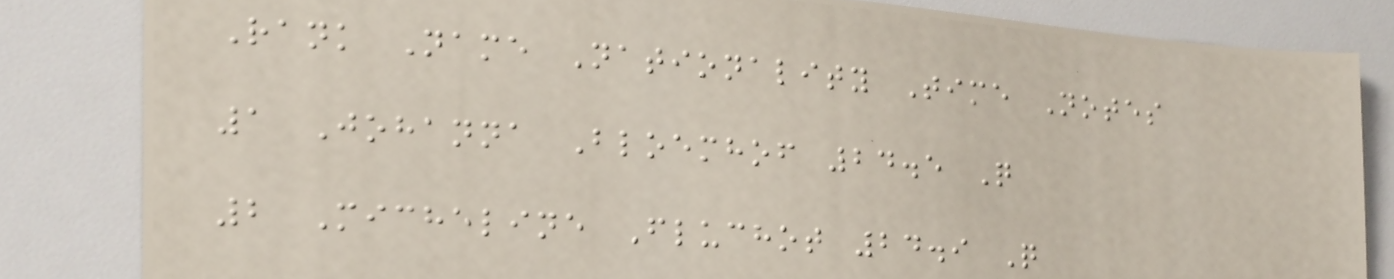Rank Name Nationality Time Notes
1 Johanna Bloemhof 24.5 Q
2 Micheline Fluchot 24.9 Q
